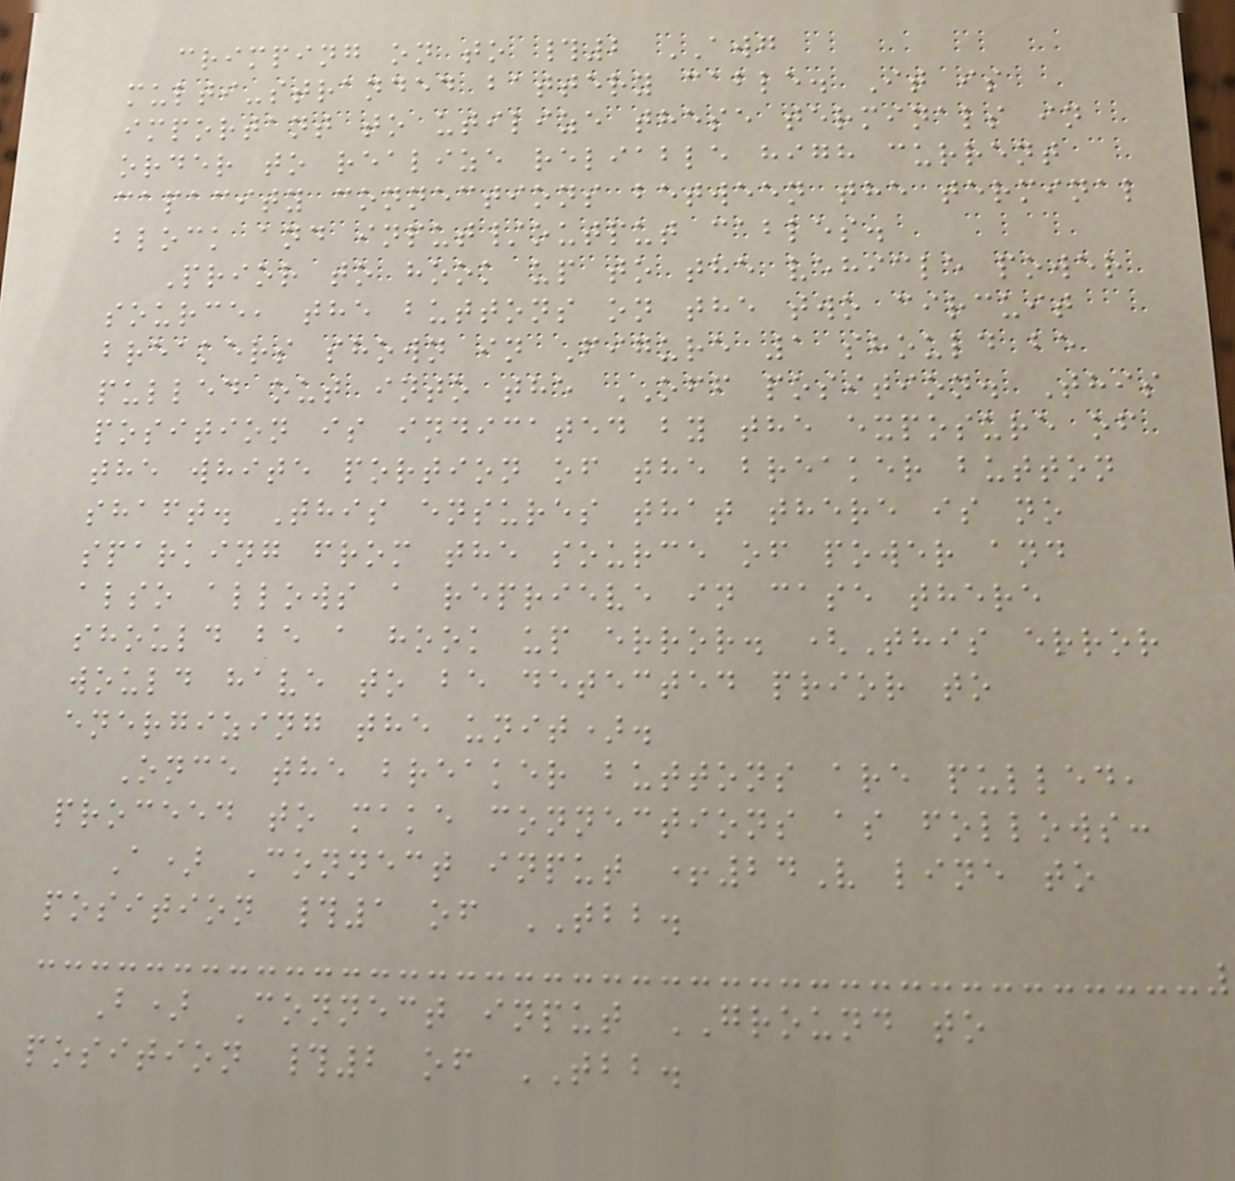crimping on to #2 AWG
multi-stranded battery cable. It is
important to utilize these terminals in
order to realize reliable high current
capacity connections between the terminal
block and input/output cables.
Prior to hook up to the vehicle power
source, the buttons on the two circuit
breakers shown in Figure 1 should be
pulled out into the OFF position. This
position is indicated by the exposure of
the white portion of the breaker button
shaft. This ensures that there is no
sparking from the source of power and
also allows a reprieve in case there
should be a hook up error. (This error
would have to be detected prior to
energizing the unit).
Once the breaker buttons are pulled,
proceed to make connections as follows:
A) Connect input +24V line to
position #1 of TBB.
B) Connect input GROUND to
position #2 of TBB.
